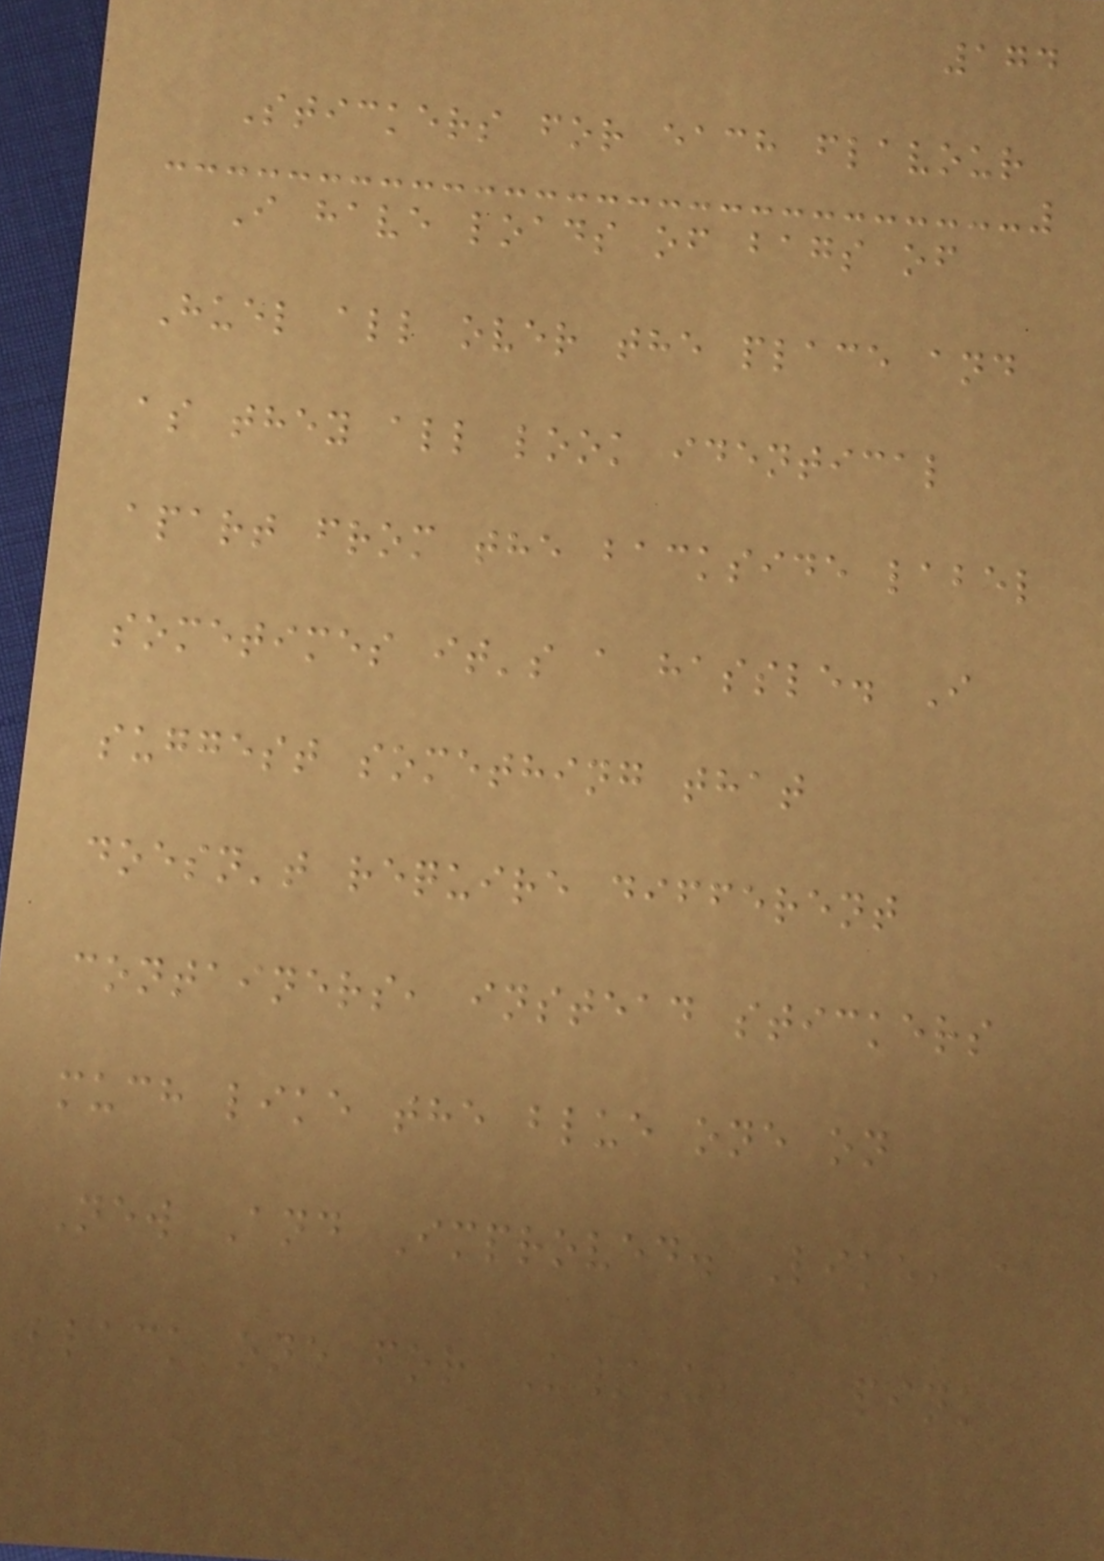174
Stickers for each flavour
I have loads of bags of
Huel all over the place and
as they all look identical
apart from the backside label
sometimes it's a hassle. I
suggest something that
doesn't require different
containers, instead stickers
much like the blue one on
New And Improved. Like, a
black one for U/U, a pink
